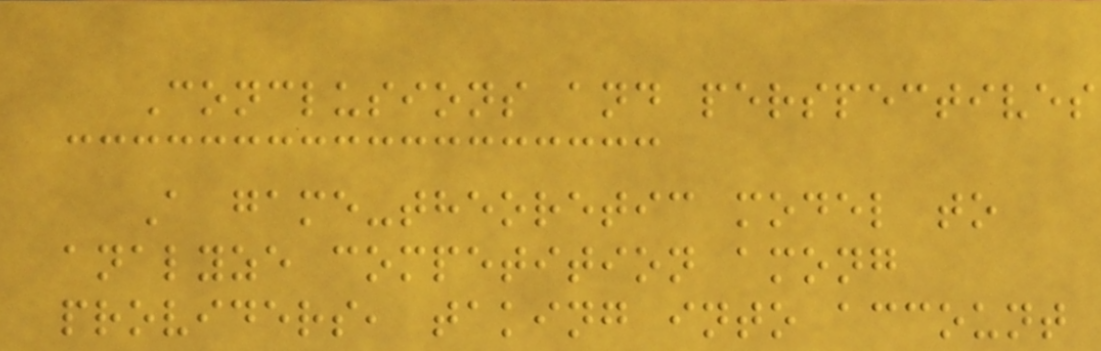Conclusions and perspectives
A game-theoretic model to
analyze competition among
providers, taking into account
